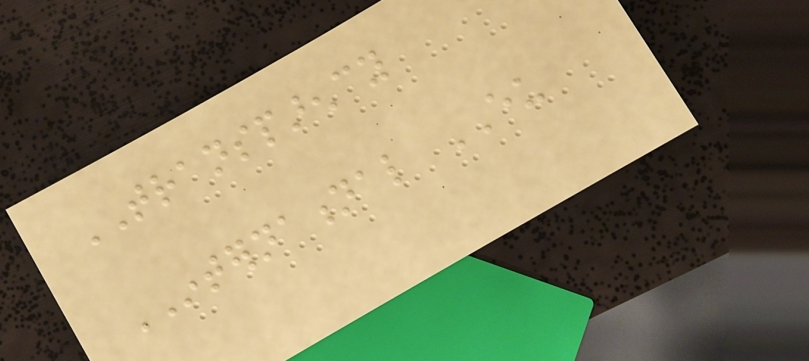TRANSPARENCY
INTERNATIONAL EU
